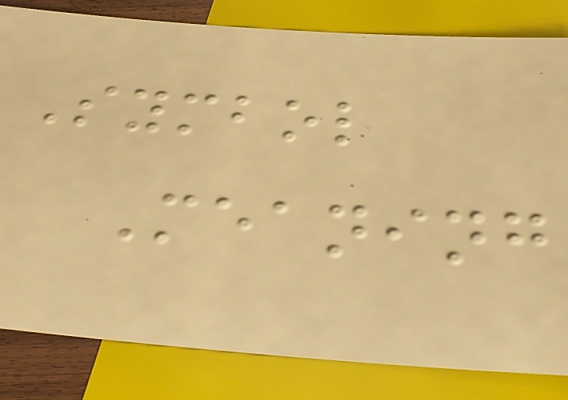Symbol
Meaning
